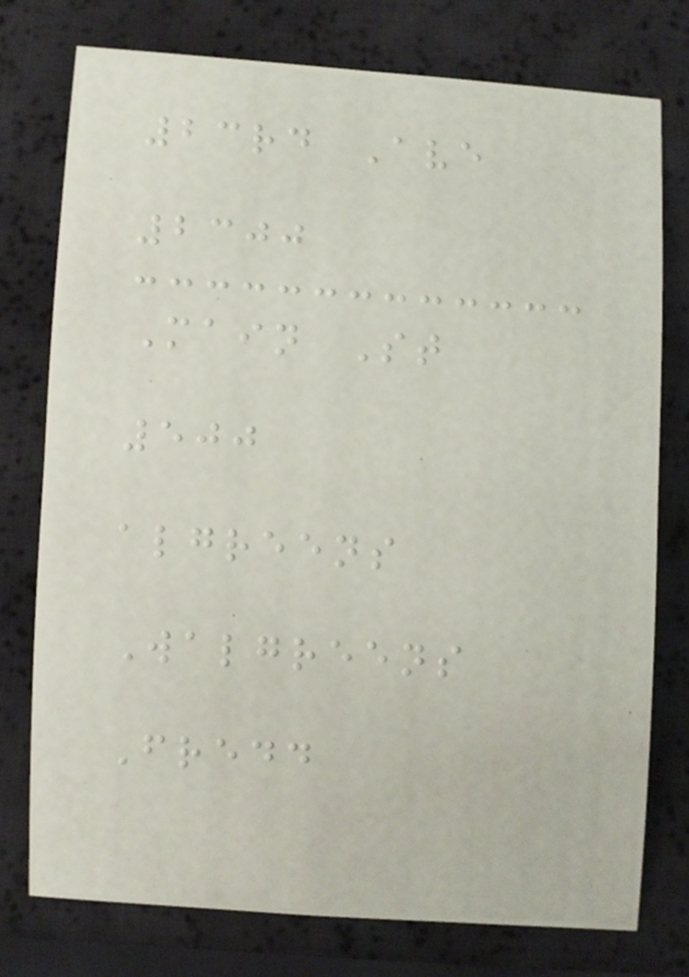23rd Ave
2300
Main St
500
algreens
Walgreens
Fredd
